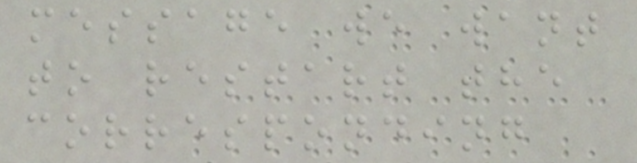message we want
to restart the
corresponding
